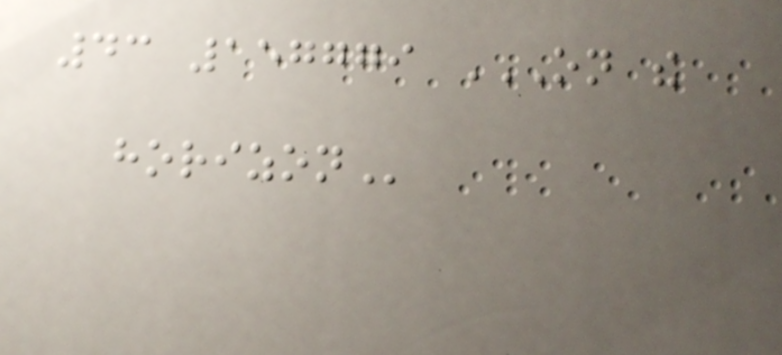43 157779 ON THE
HORIZON
